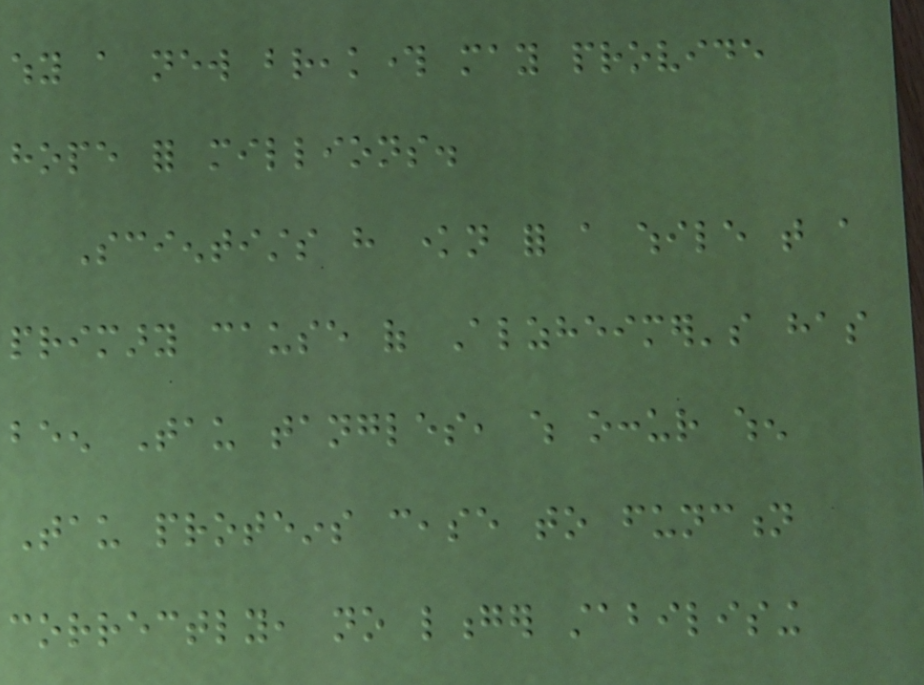why a new breakthrough may provide
hope for millions.
Scientists have known for a while that a
primary cause of Alzheimer's has
been Tau tangles, which occur when
Tau proteins cease to function
correctly, no longer stabilising
